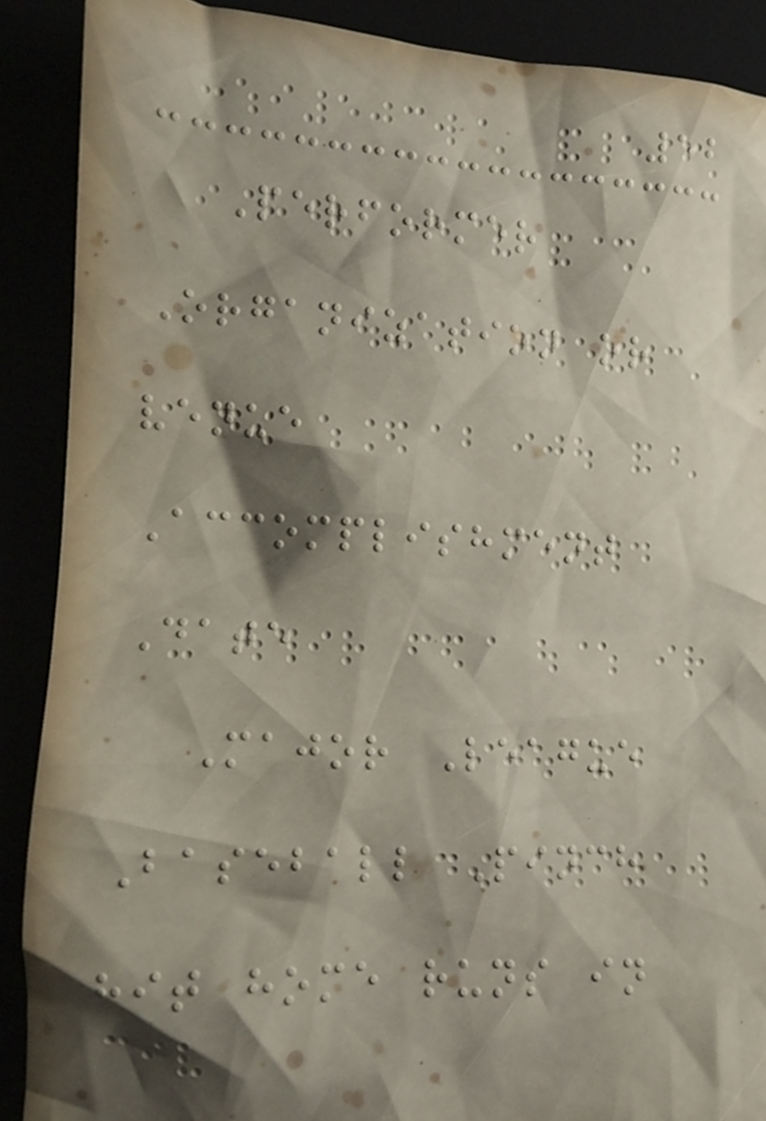52
Performer
Organization or
venue
Accomplishment
Date
Major League
Baseball Pinch
hit home runs in
